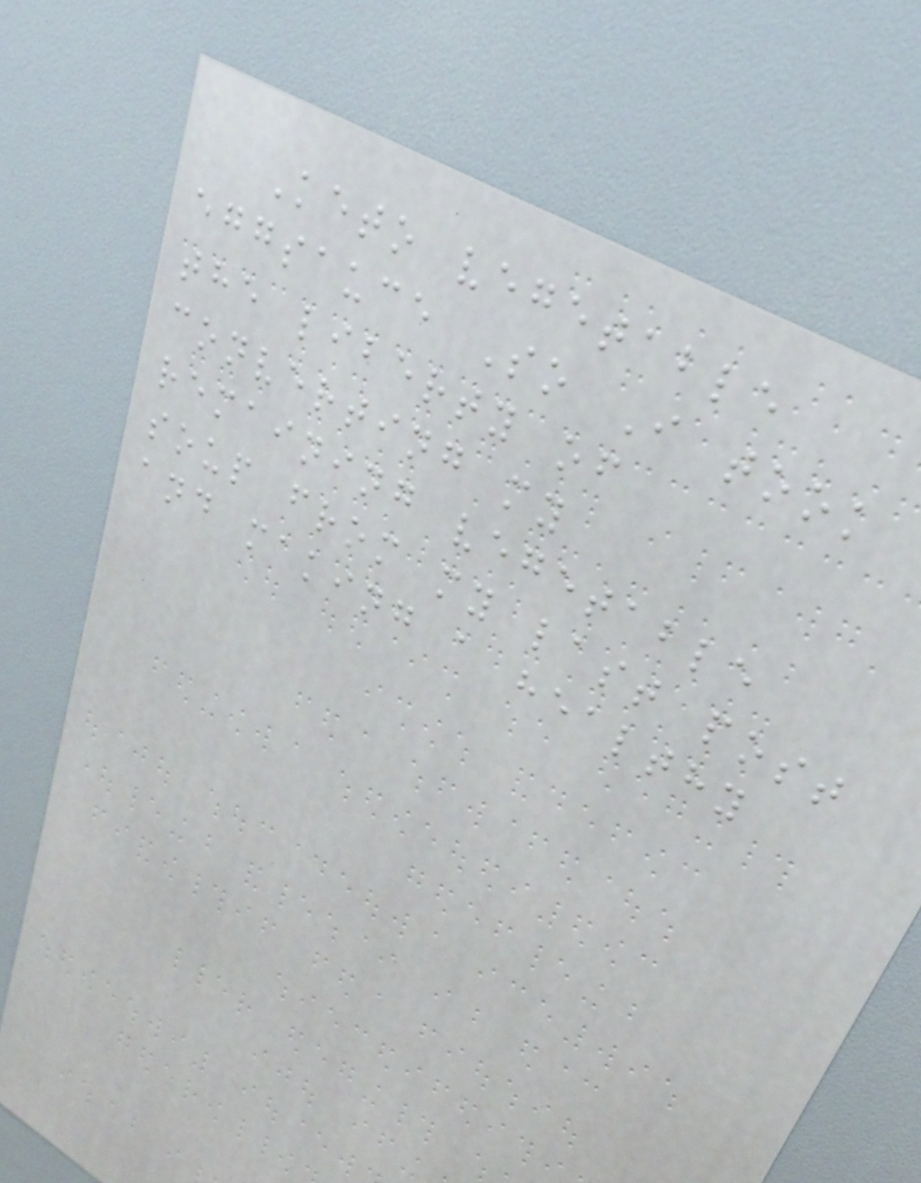Keto vegetable
eggsauce So I took
the liberty of
converting my
remaining vegetable
soup from my last post
and making a healthy
